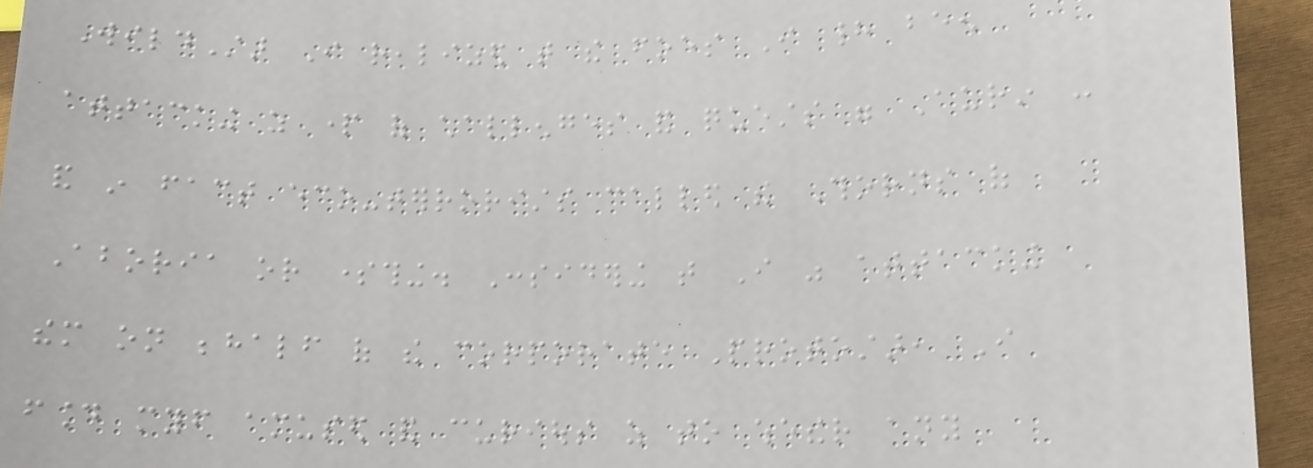WildStar I realized that the foes I had been
attacking as part of challenges and quests were Aurin -
and in fact eco-terrorists called the Thorns of
Aboria or something. Considering that I was attacking
them on behalf of the corporate Protostar, I
found myself amused and curious as to whether any
